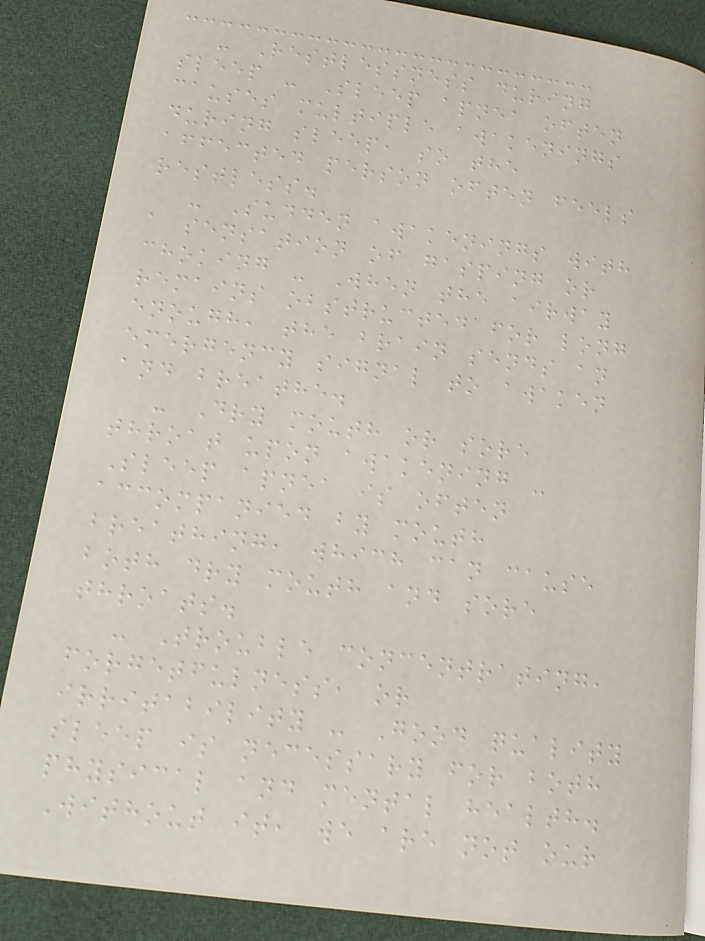- Restlessness during
sleep - Sleep apnea often
causes multiple awakenings
during sleep, so the
affected person often feels
restless.
- Sudden awakenings with
a sensation of gasping or
choking - When the airway
remains obstructed for long
enough, the brain sends an
emergency signal to awaken
and breathe.
- Dry mouth or sore
throat upon awakening -
Sleep apnea is often
accompanied by mouth
breathing, which can cause
both dry mouth and sore
throats.
- Trouble concentrating,
forgetfulness, or
irritability - Good quality
sleep is necessary for both
physical and mental health.
Without it, we are not our
